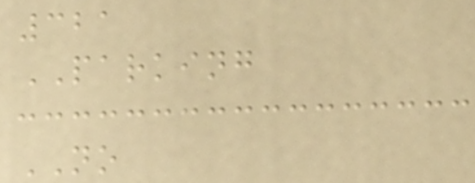321
PARKING
NO
